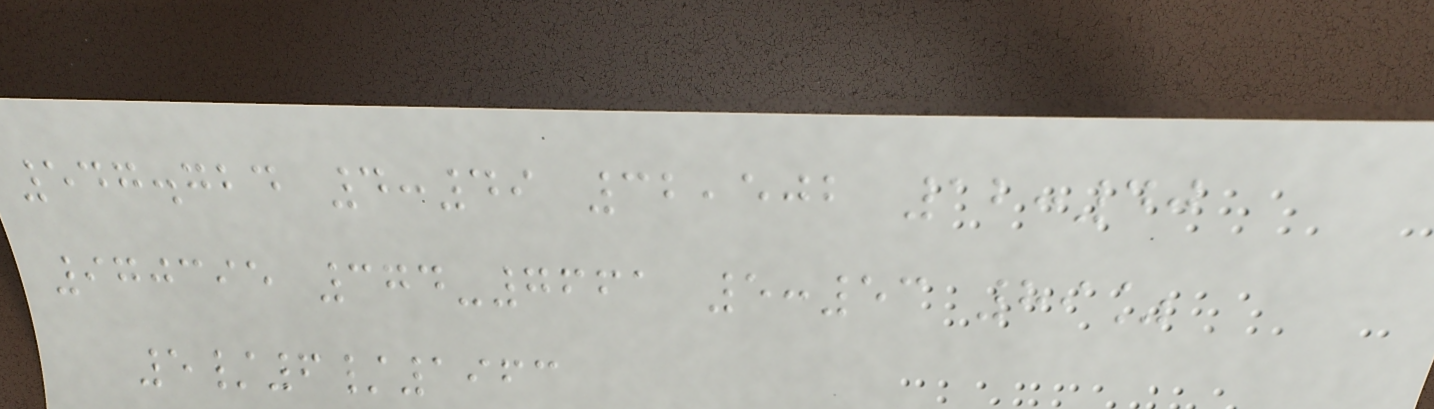547.724 4:49 32,502 12:40
970395 374-7661 5:53 89%
5/6/1963
